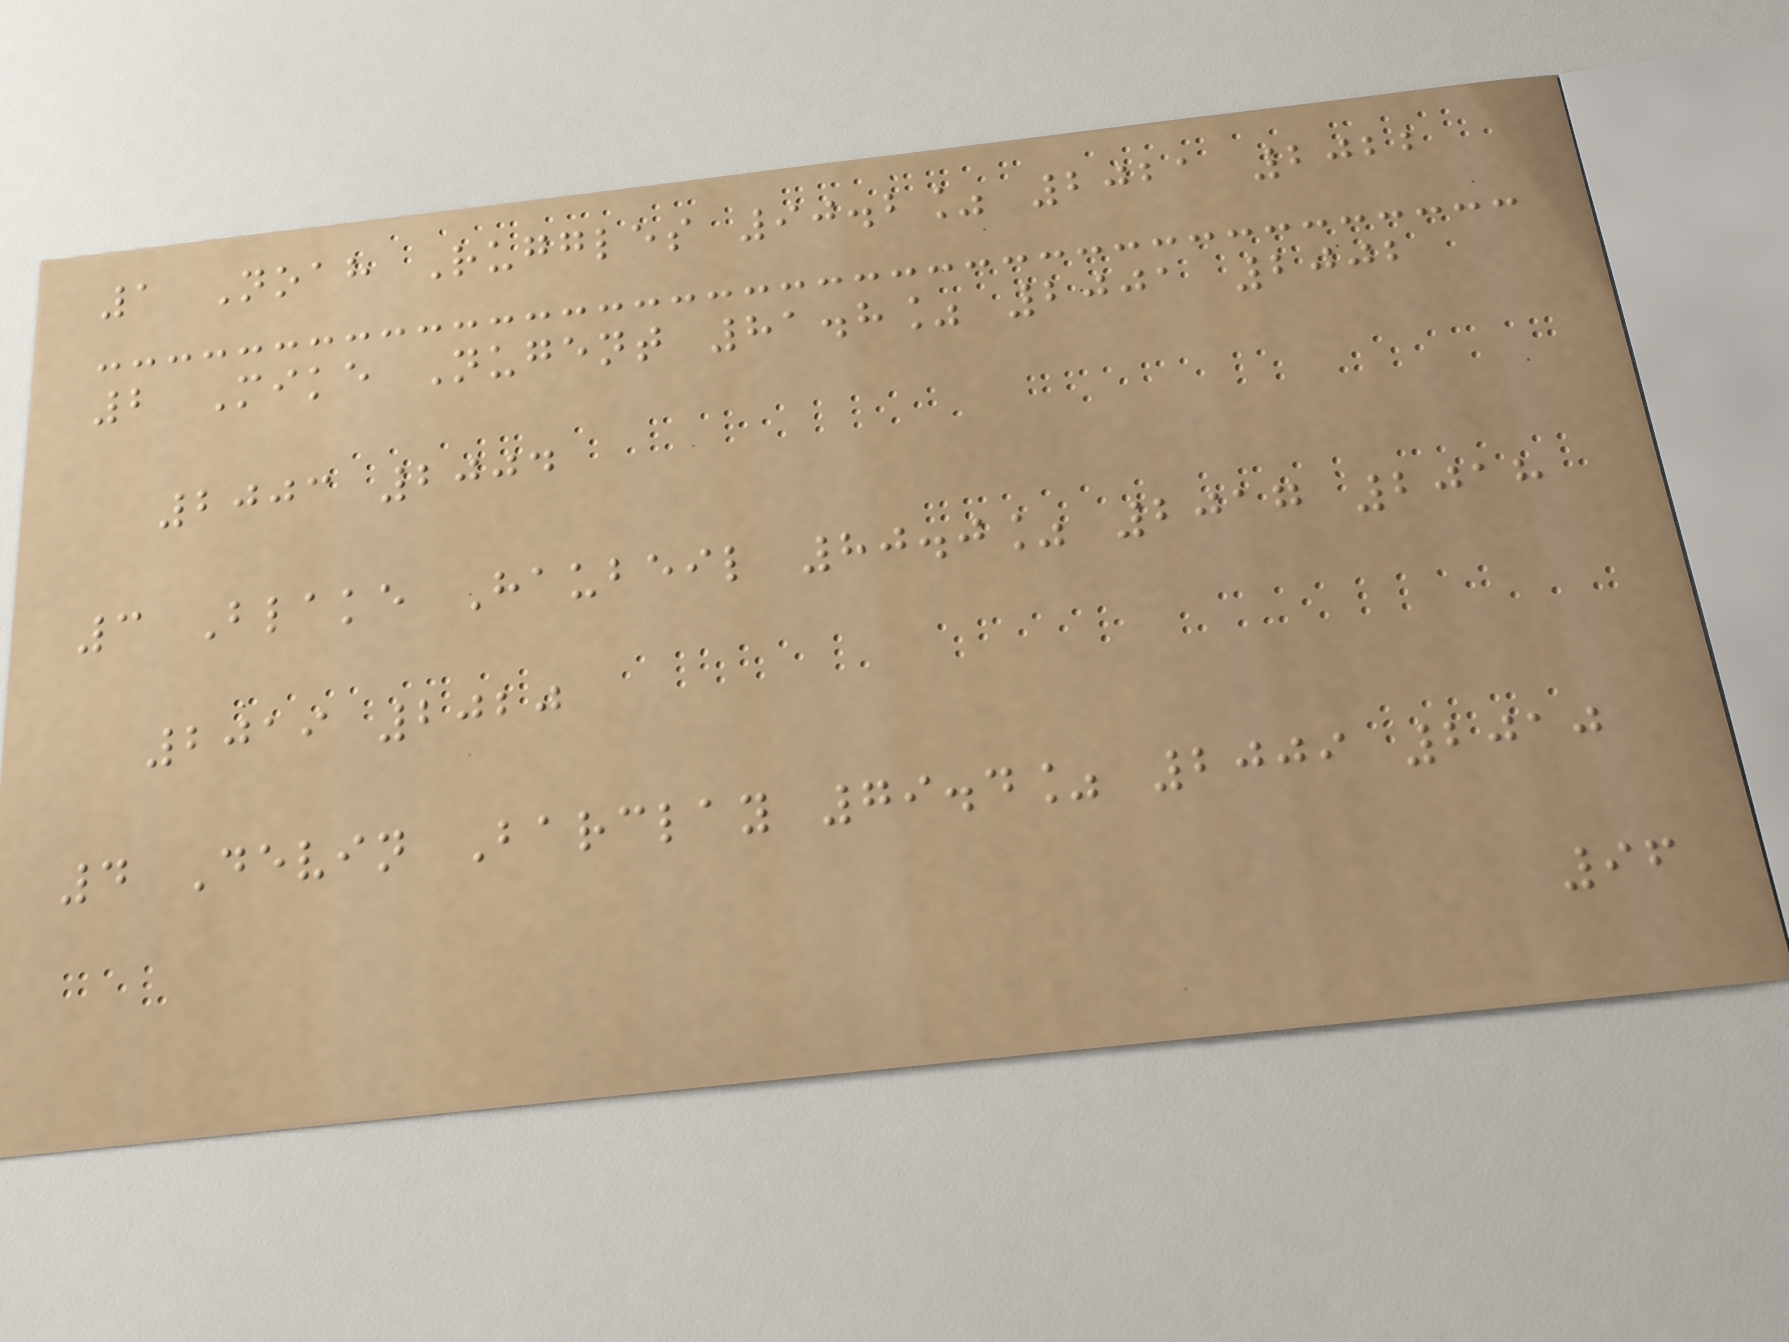1 Noah Ruggles 90.2% 2021 2022
2 Mike Nugent 81.8% 2001 2002
2003 2004
3 Blake Haubeil 80.0% 2017 2018
2019 2020
4 Devin Barclay 79.4% 2009 2010
96
